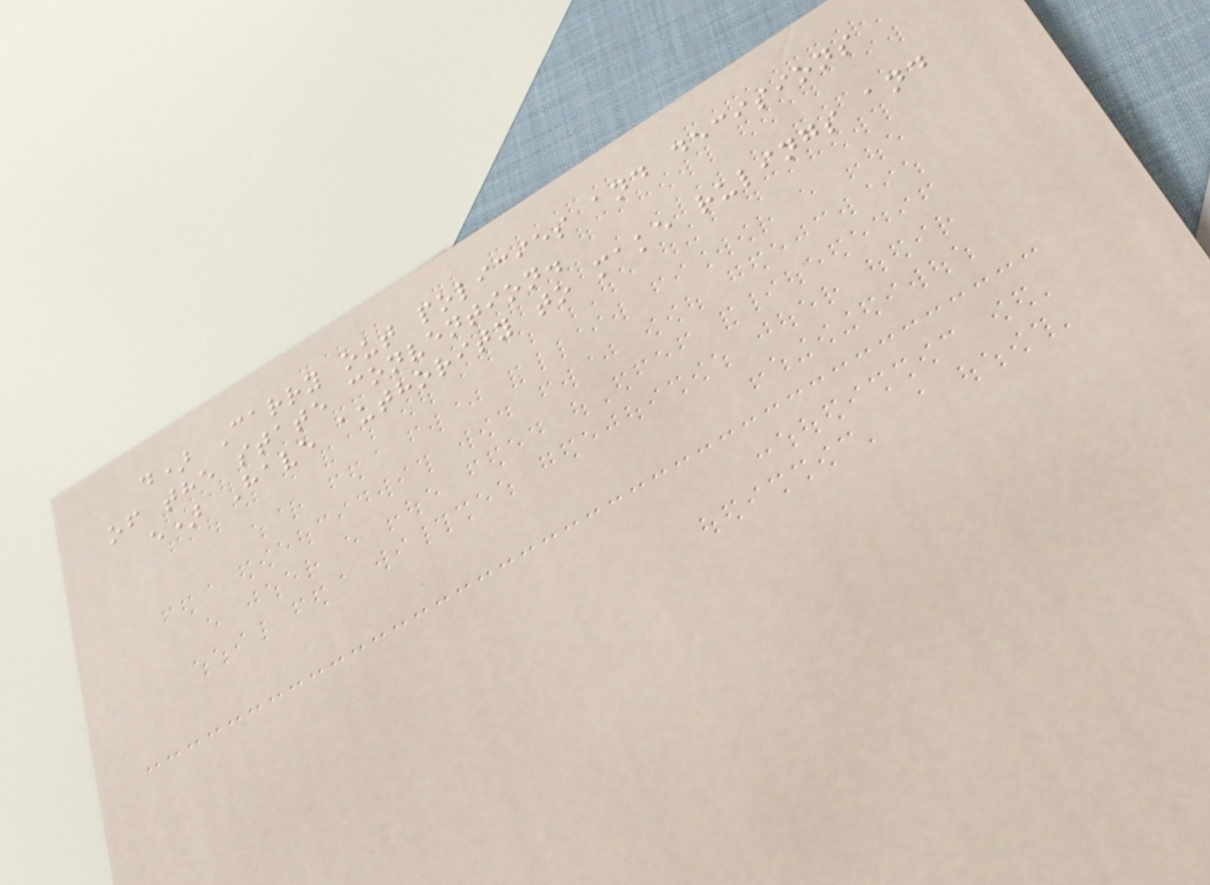d) Carry out policies and decisions
of the state convention.
e) Have authority to make rulings and
